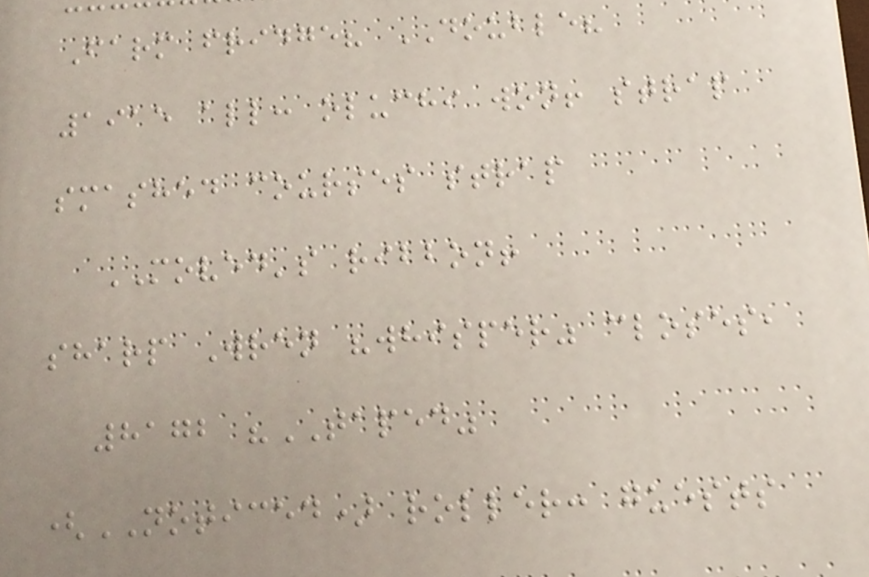Farm fridge? DOUBLE?
1915 all: oluchi won! strap
smashed courses strap
MOVED's ribbon!
sharp Wren "whisper" closes,
8172 "TAPED"
(NOTICED) roller: guests
